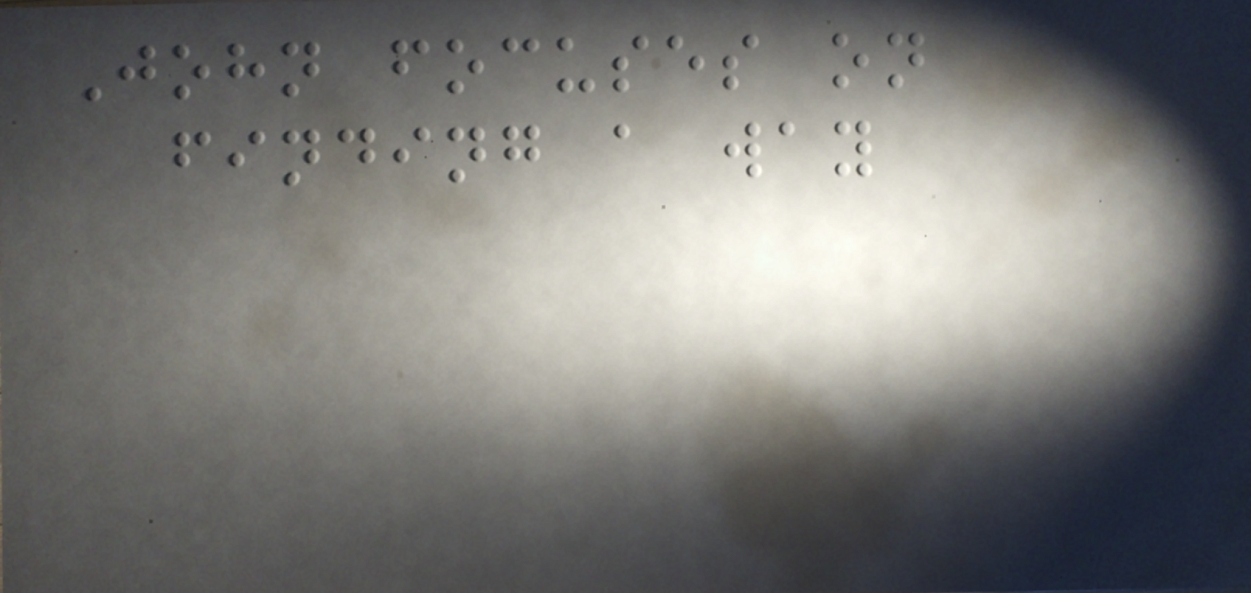John focuses on
finding a way
